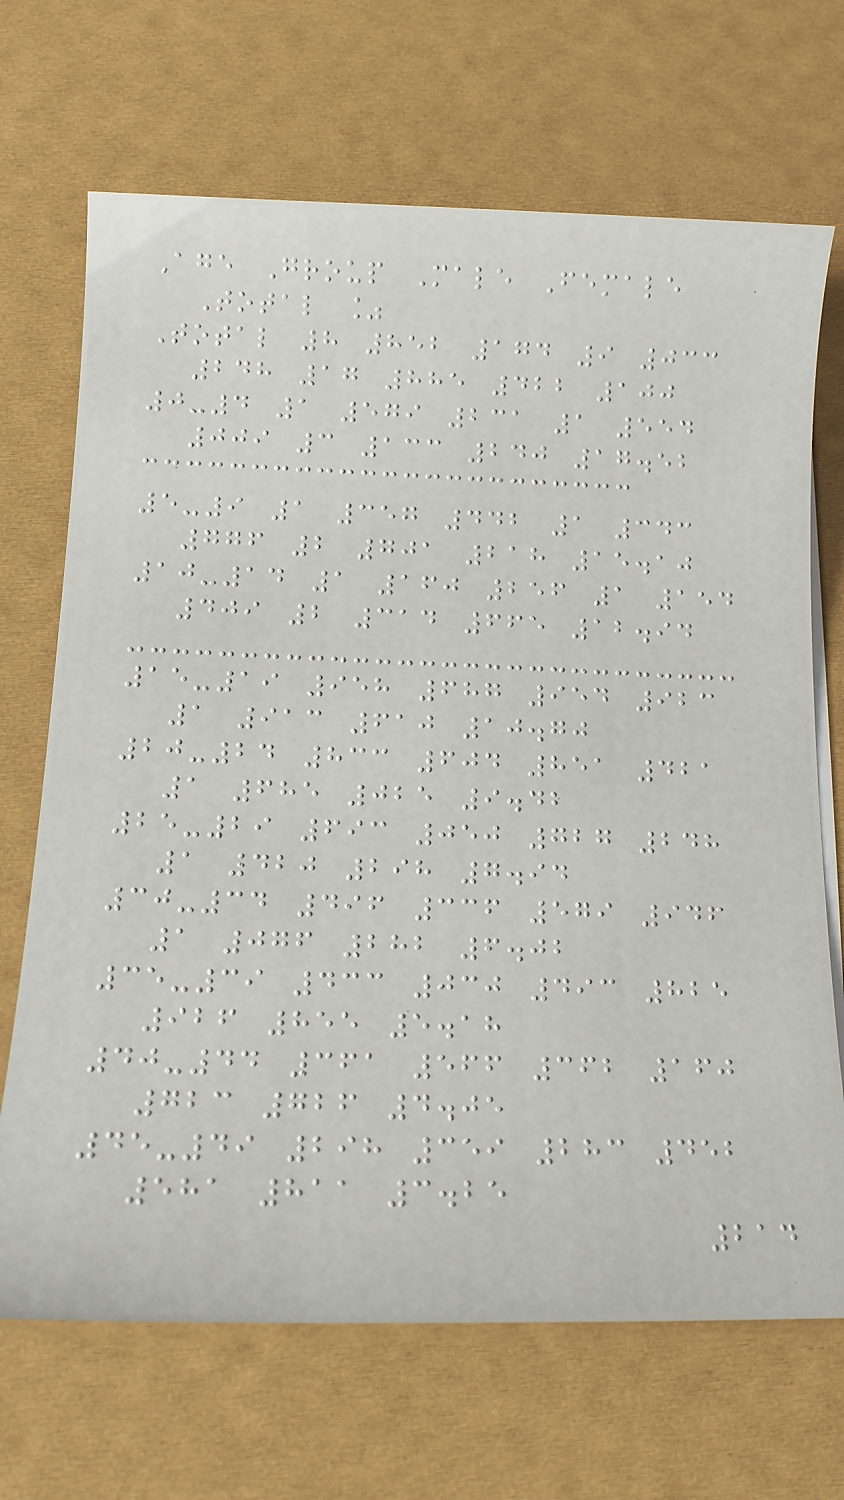Age Group Male Female
Total %
Total 8 852 174 9 033
248 17 885 422 100
0-4 1 579 231 1 554
009 3 133 240 17.52
5-9 1 357 442 1 343
776 2 701 218 15.10
10-14 1 160 256 1 154
409 2 314 665 12.94
15-19 958 687 954 923
1 913 610 10.70
20-24 833 604 851 421
1 685 025 9.42
25-29 693 050 727 248
1 420 298 7.94
30-34 496 336 579 946
1 076 282 6.02
35-39 433 030 493 825
926 855 5.18
40-44 361 566 362 160
723 726 4.05
45-49 298 359 283 452
581 811 3.25
214
